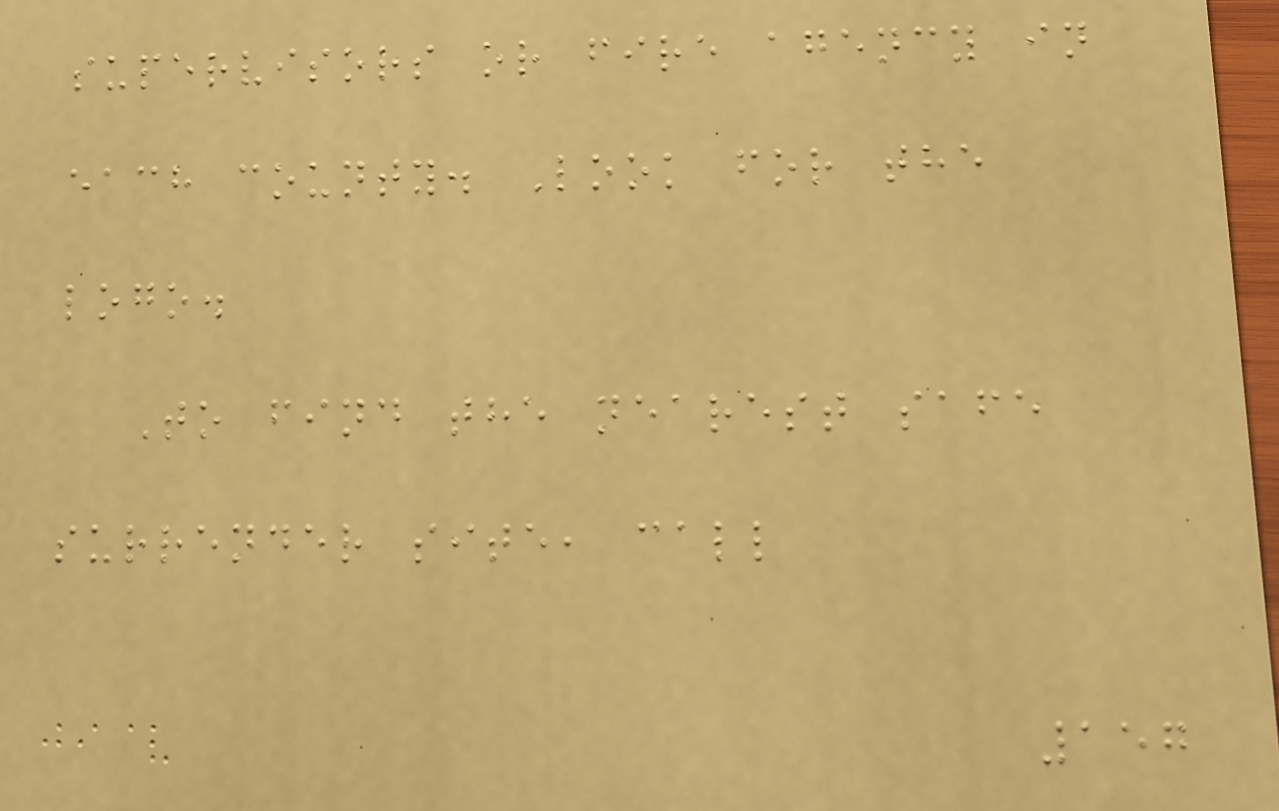supervisors or fire agency in
each county. Look for the
logo.
To find the nearest safe
surrender site, call
157
